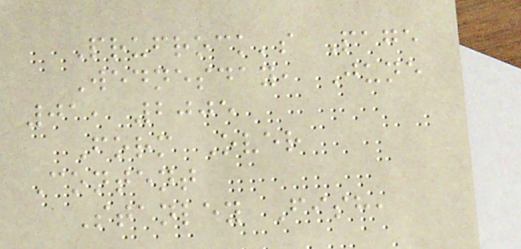Prufrock's Page
Wednesday, June
01, 2005
Form Over
Content
Stanley Fish,
